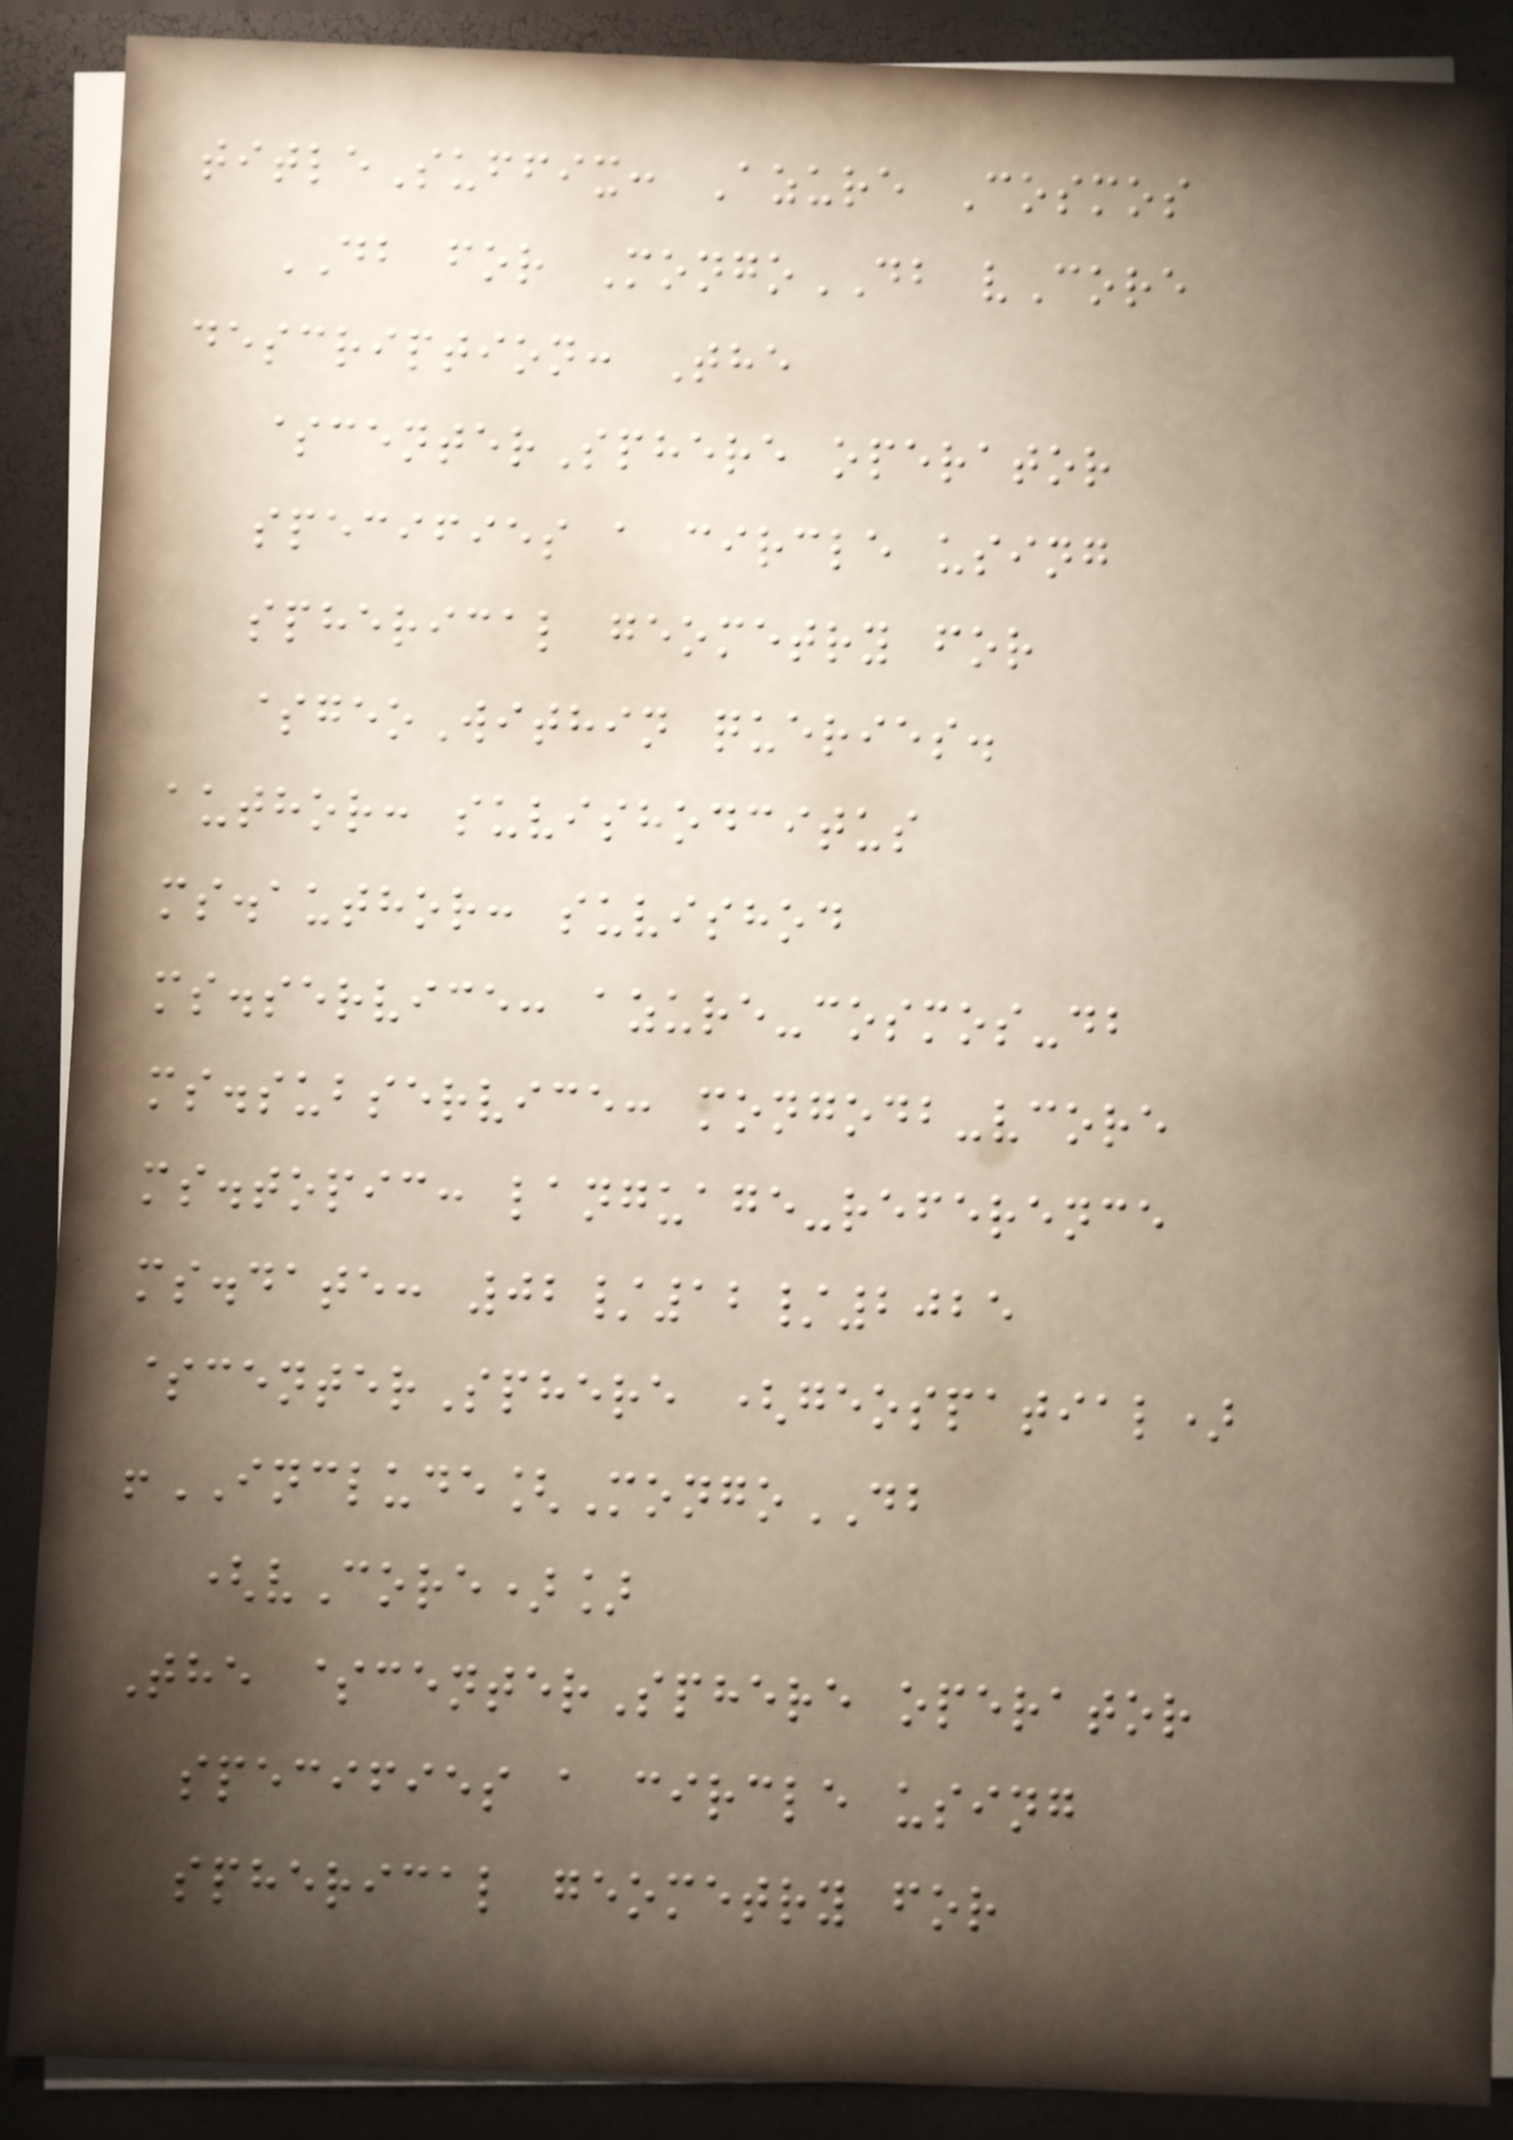titleSuffix: Azure Cosmos
DB for MongoDB vCore
description: The
$centerSphere operator
specifies a circle using
spherical geometry for
$geoWithin queries.
author: suvishodcitus
ms.author: suvishod
ms.service: azure-cosmos-db
ms.subservice: mongodb-vcore
ms.topic: language-reference
ms.date: 02/12/2025
$centerSphere (geospatial)
!INCLUDE[MongoDB
(vCore)]
The $centerSphere operator
specifies a circle using
spherical geometry for
